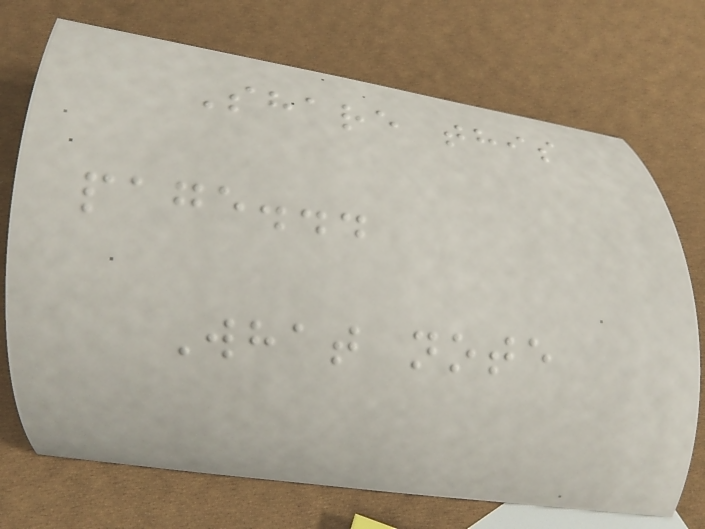Share this
page...
What note
